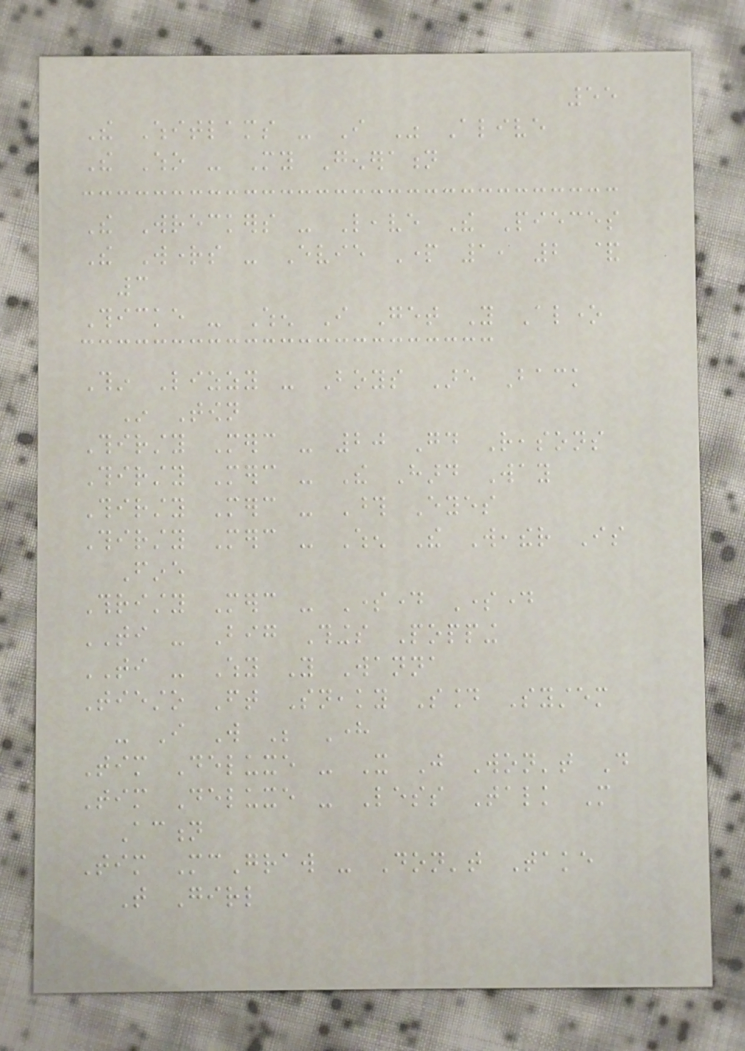55
The Whitlams - I Was Alive
The Who - My Generation
The Wreckers - Leave The Pieces
The Wrights - Evie Part 1, 2 &
3
Thicke - When I Get You Alone
Thin Lizzy - Boys Are Back
In Town
Thirsty Merc - 20 Good Reasons
Thirsty Merc - The Hard Way
Thirsty Merc - Those Eyes
Thirsty Merc - When The Weather Is
Fine
Thristy Merc - Someday Someday
TI - Big Things Popping
TI - Why You Wanna
Tiesto Ft Sneaky Sound System
- I Will Be Here
Tim Deluxe - It Just Won't Do
Tim Deluxe - Less Talk More
Action
Tim McGraw - Don't Take
That Girl
